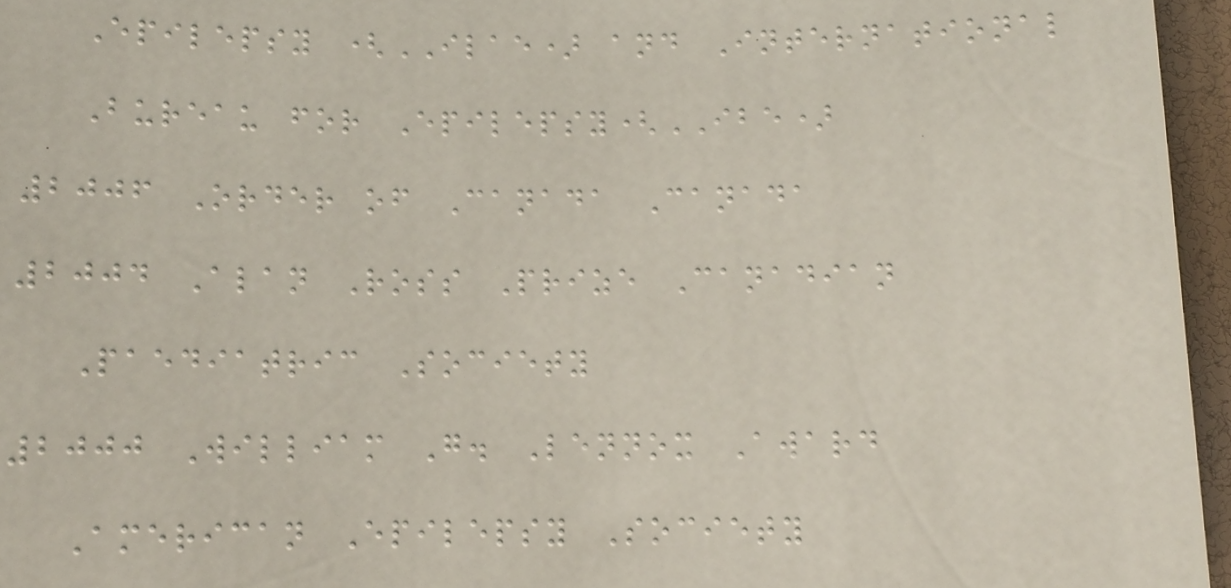Epilepsy (ILAE) and International
Bureau for Epilepsy(IBE)
2006 Order of Canada Canada
2004 Alan Ross Prize Canadian
Paediatric Society
2000 William G. Lennox Award
American Epilepsy Society
